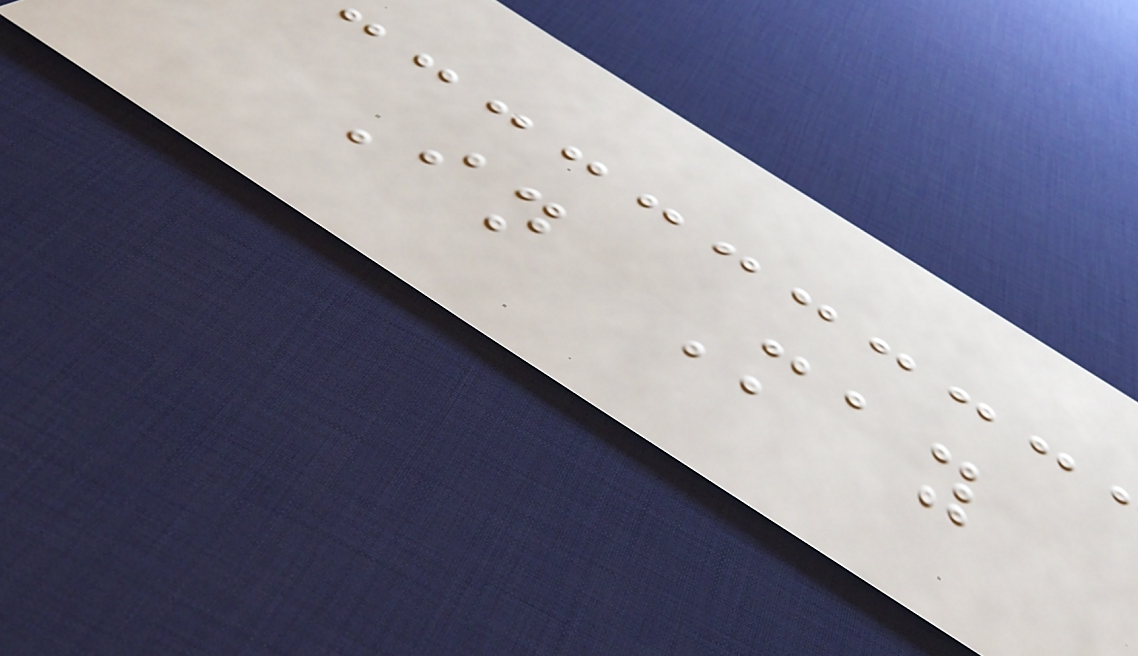In May
